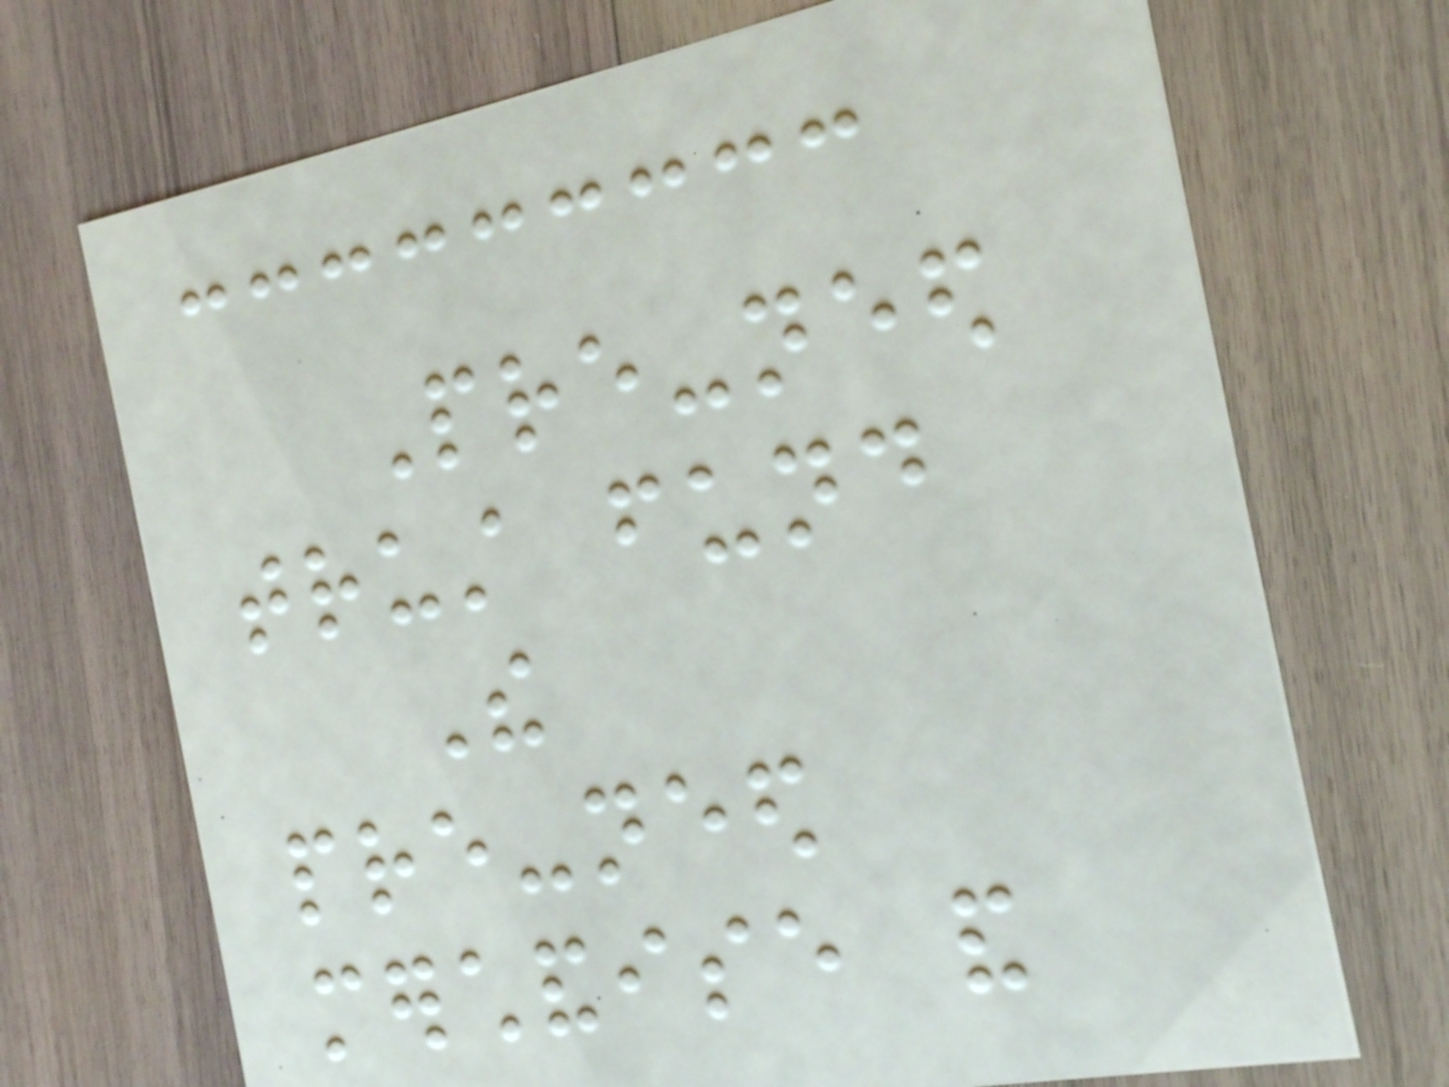Pre-need
trust fund
The
pre-need
merchandise and
